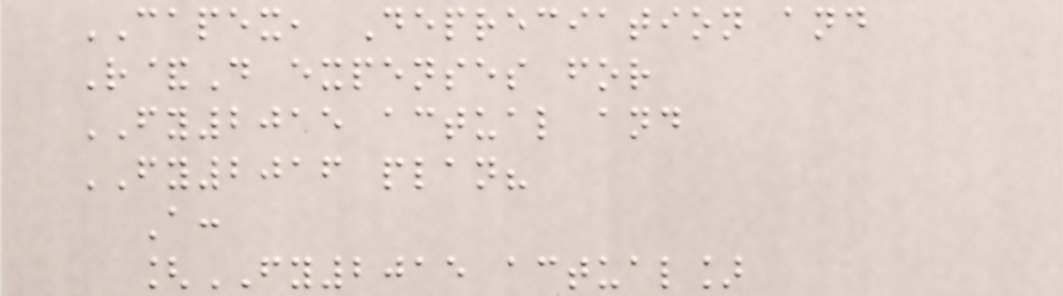CAPEX, Depreciation and
R&D expenses for
FY2015 actual and
FY2016 plan?
A:
[FY2015 actual]
